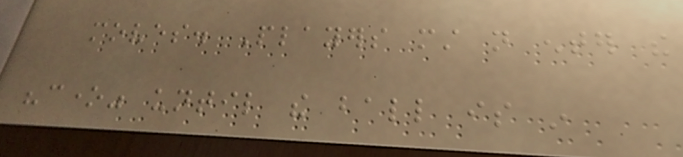moves. Players must not enter the
"cone" until the ball is in
